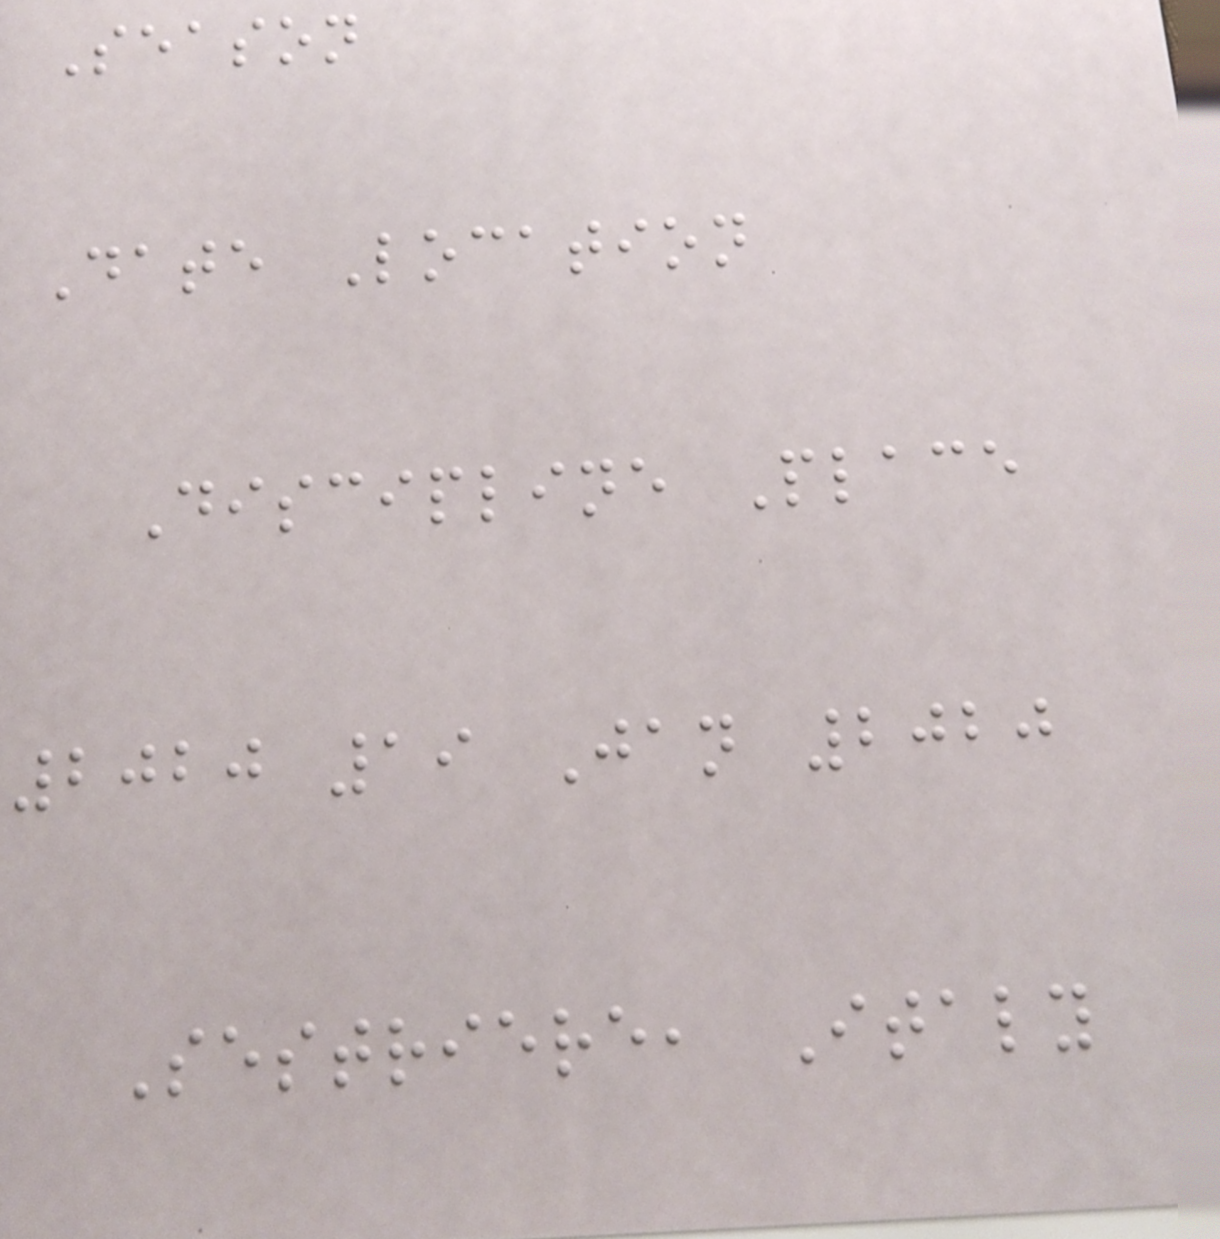Season
Date Location
Discipline Place
2020 19 Jan 2020
Sestriere, Italy
